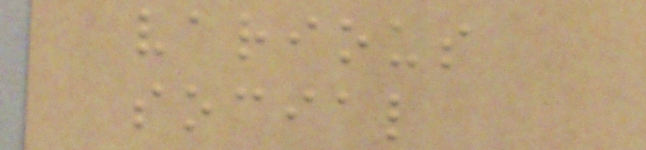various
social
